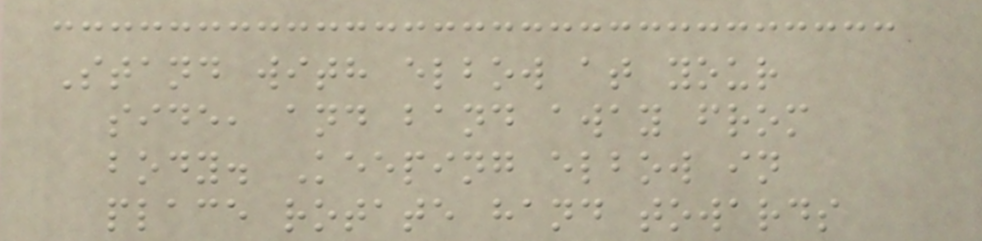Stand with elbow at your
side, and band away from
body. Keeping elbow in
place rotate hand towards
